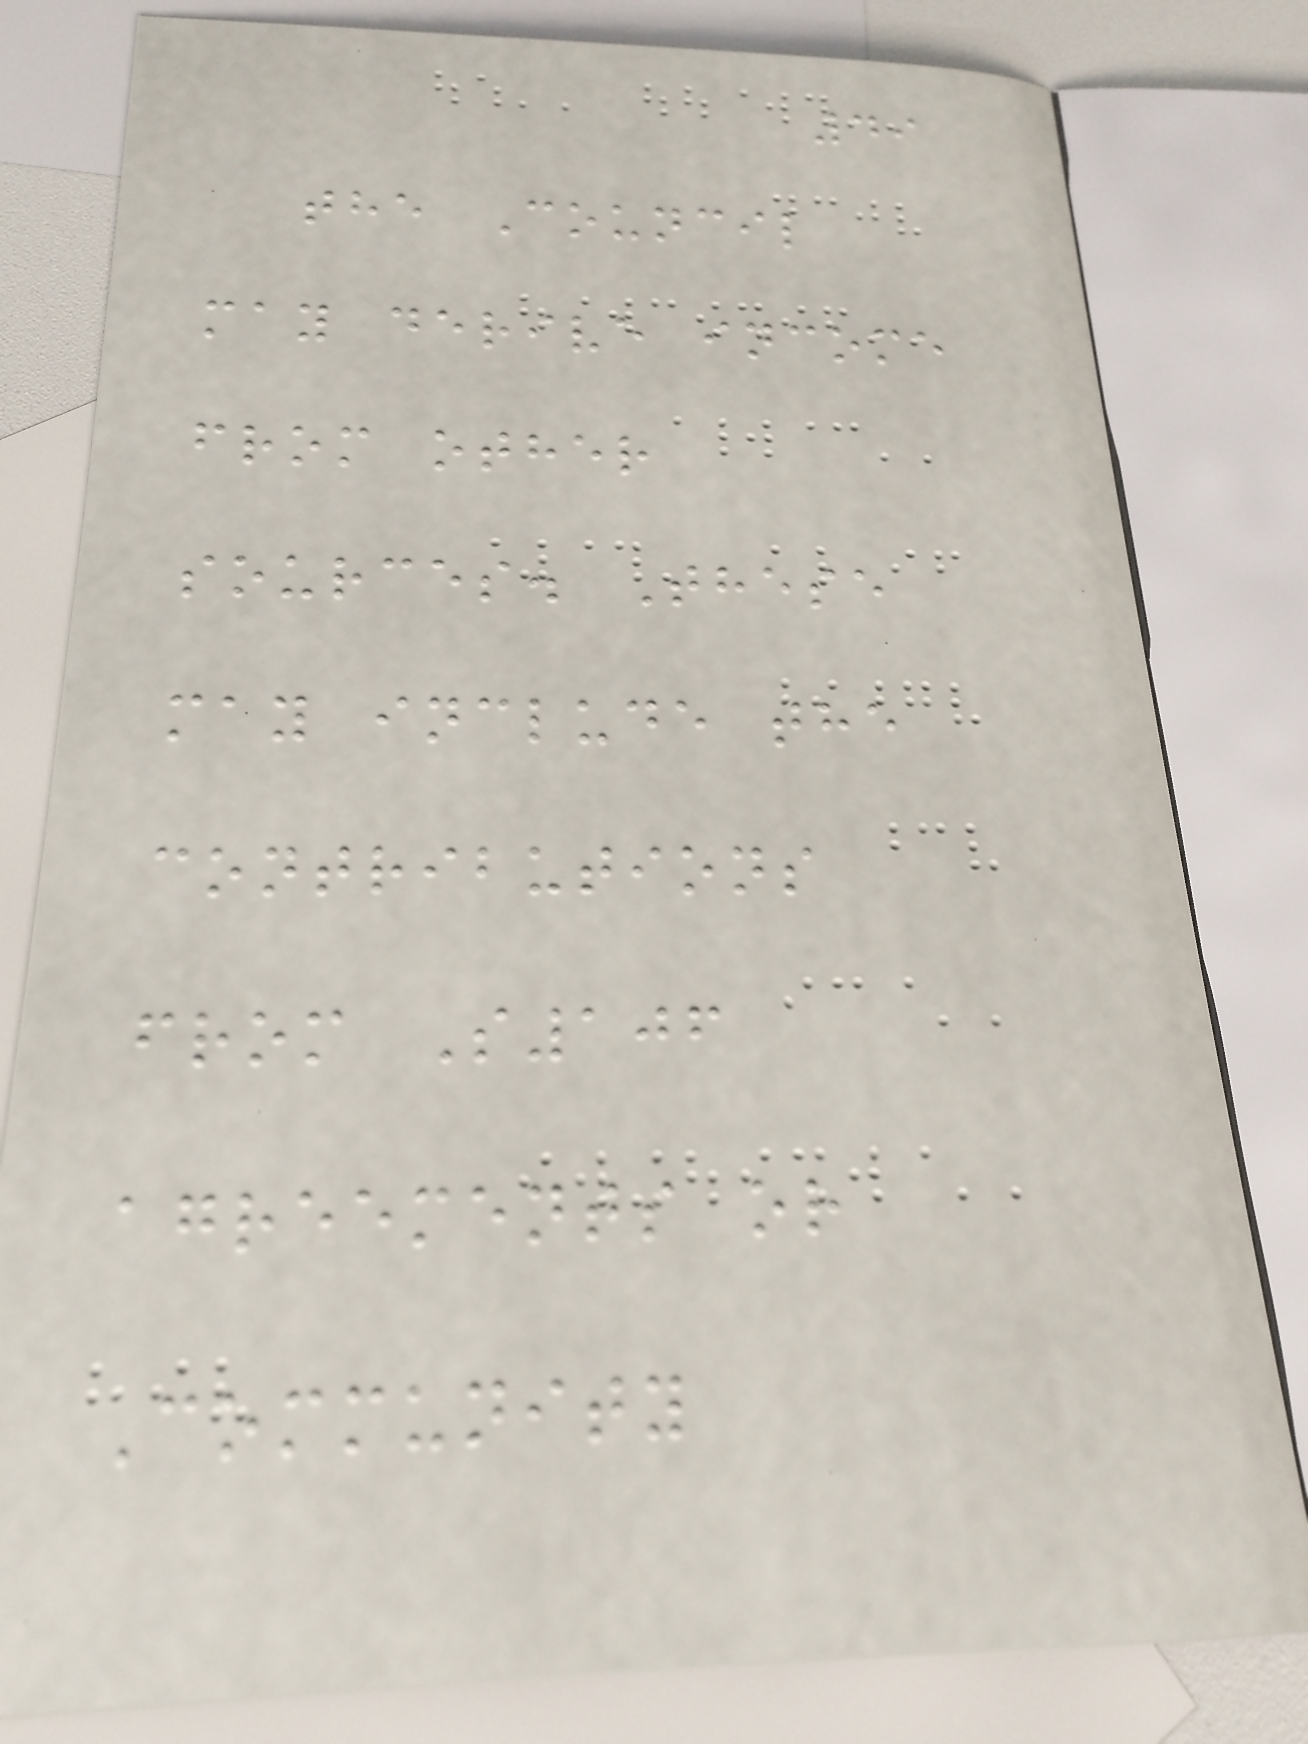49
the Council
may derive income
from other
sources. These
may include the
contributions
from S106
agreements or
Community
